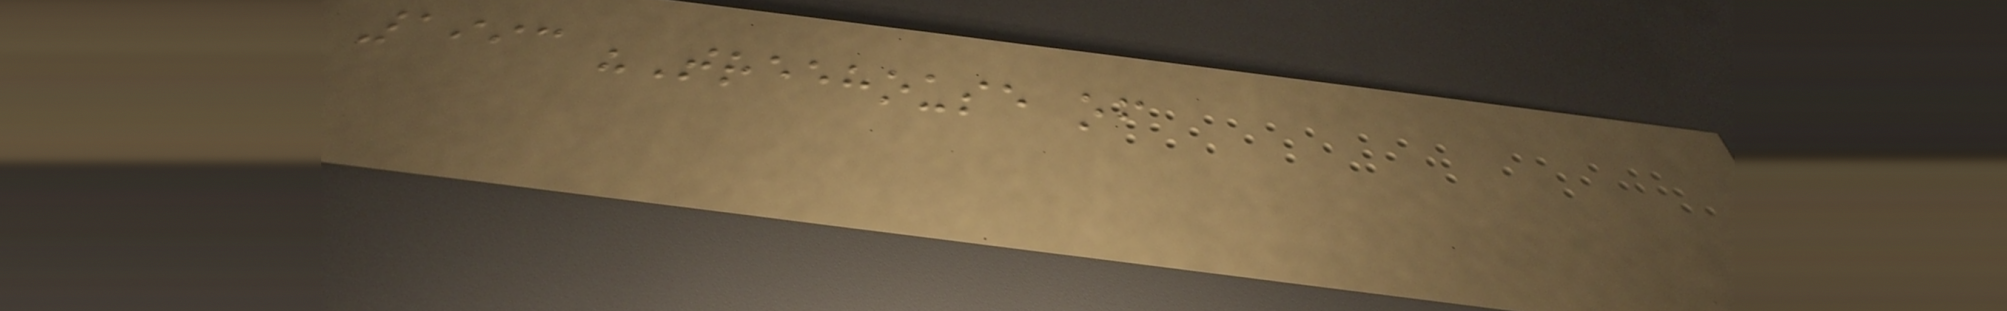1993 "Treehouse of
